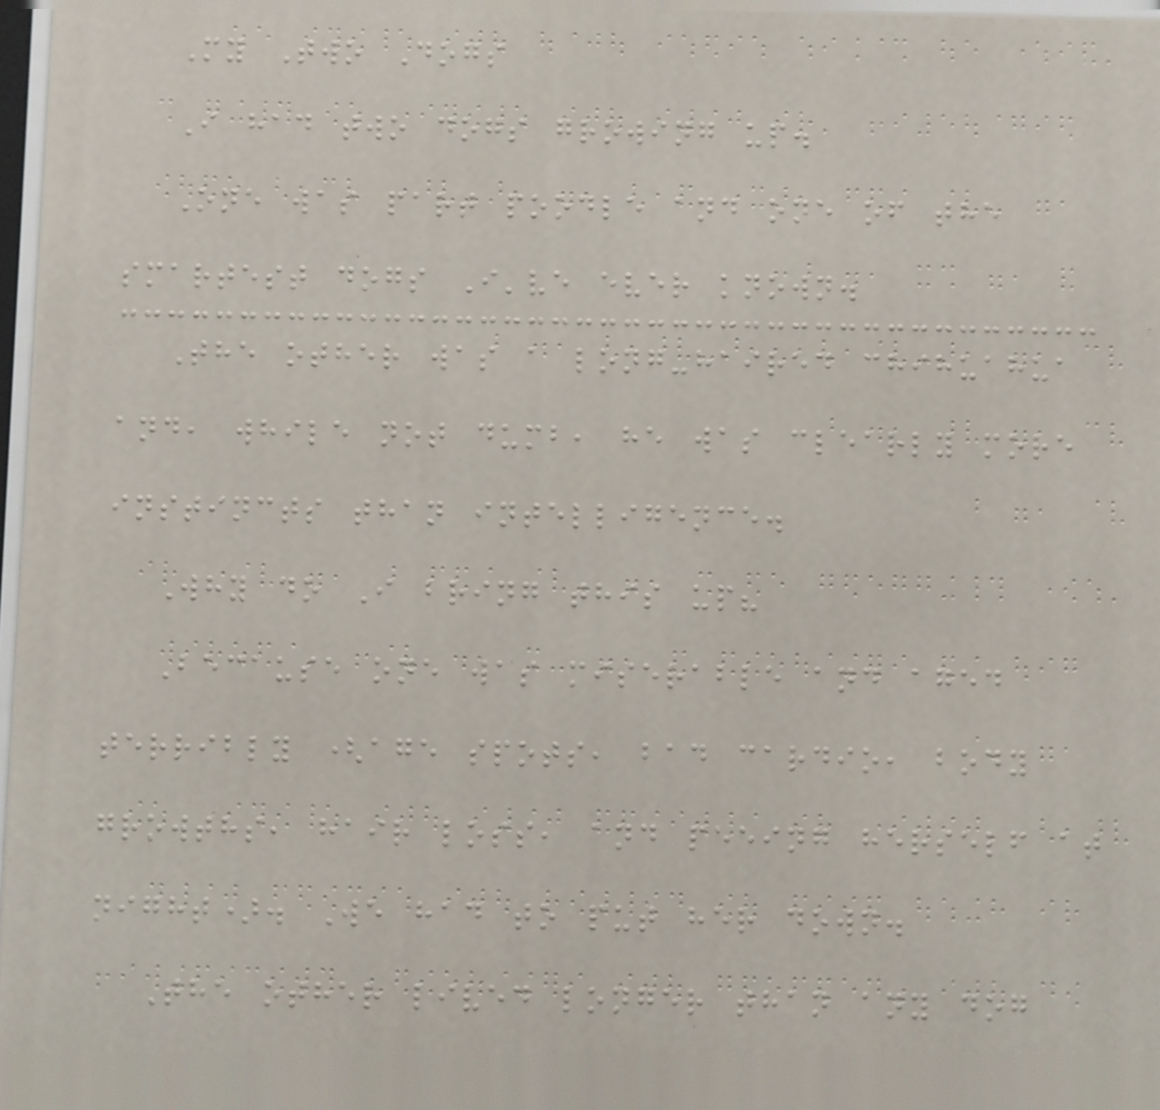My Two Dogs
I had two dogs growing up.
One was part poodle and one of the
smartest dogs I've ever known.
The other was a long-haired chihuahua
and, while not dumb, he was clearly more
instincts than intelligence.
Why do I bring this up?
Because one was miserable and aged
terribly (age spots, bad cardio, body
growths, hair loss, and peeing herself at
night). We had to put her down.
The other lived longer than any dog
